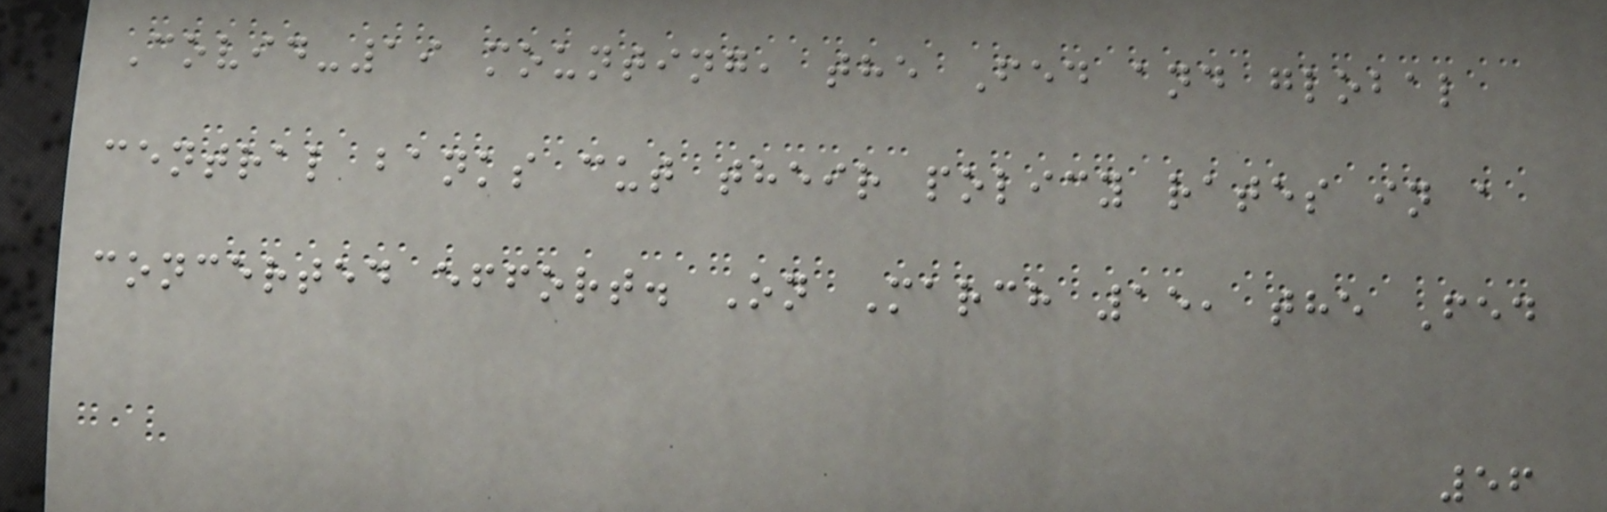Covid-19 mounting, the Fed and global
central banks cut their policy rates in a
concerted effort. On March 15, the Fed
56
